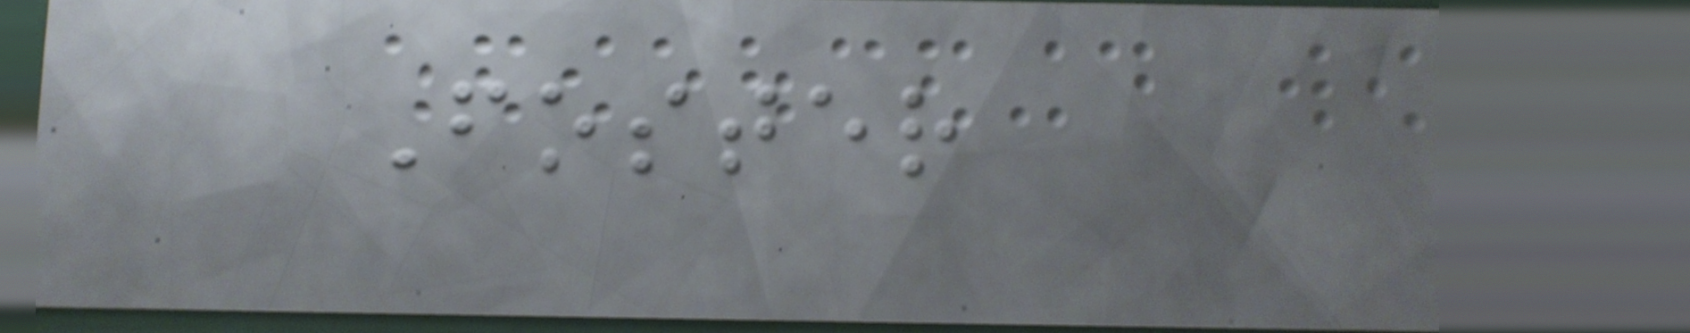Foster
